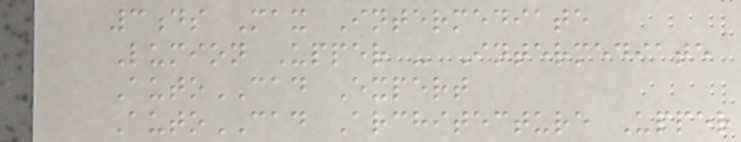3ds Max Intermediate
Lumion Upper - Intermediate
AutoCAD Expert
AutoCAD Architecture Upper
